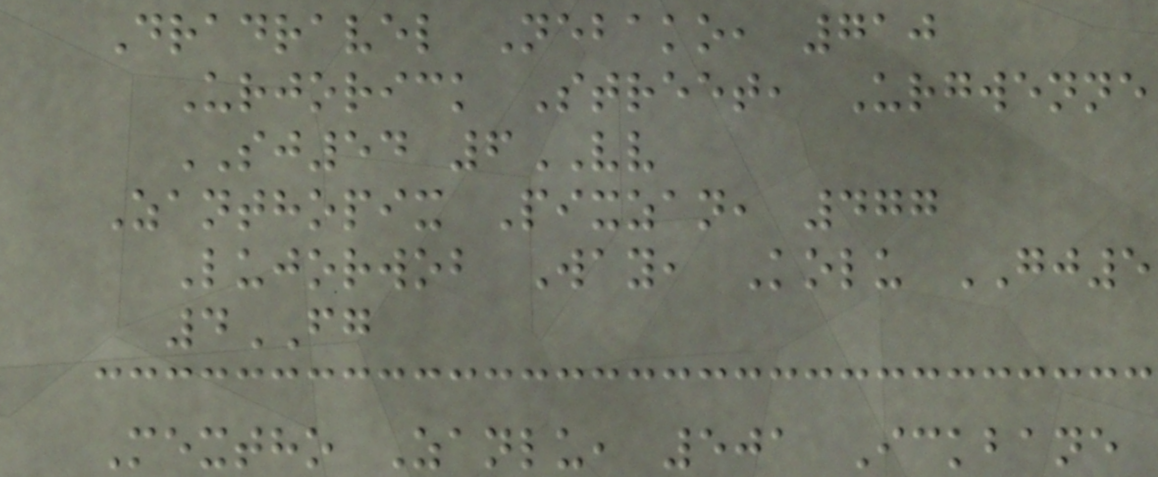Dradravel Nebako, 710
Urjorick Street, Urgwenne
SJ54 6VV
Zanthopix Pixzan, 477
Lujorwob Way, Kolu GJ5
4FG
Mextho Zanlu, 501 Ickbane
